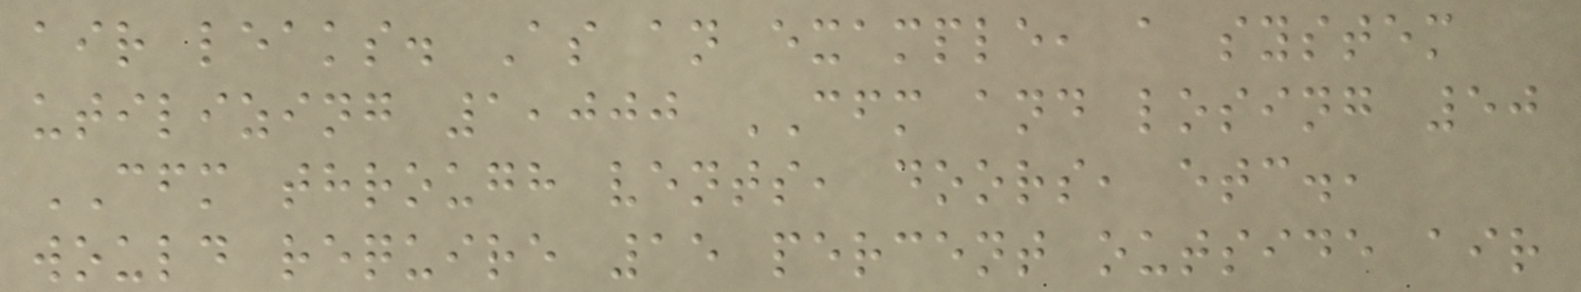air leaks. As an example, a system
utilizing 1,000 CFM and losing 50
CFM through vents, doors, etc.,
would require 15 percent outside air
